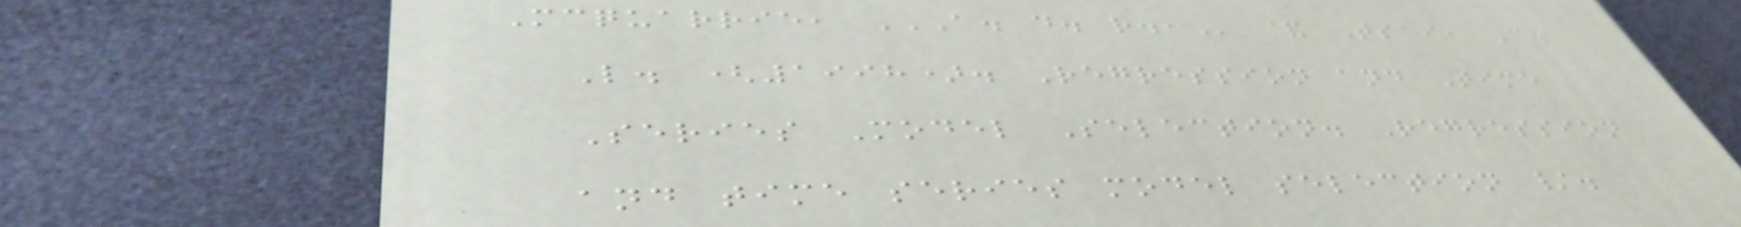Mcquarrie, A. D. R., & Tsai, C.
L. (1998). Regression and Time
Series Model Selection. Regression
and time series model selection /.
